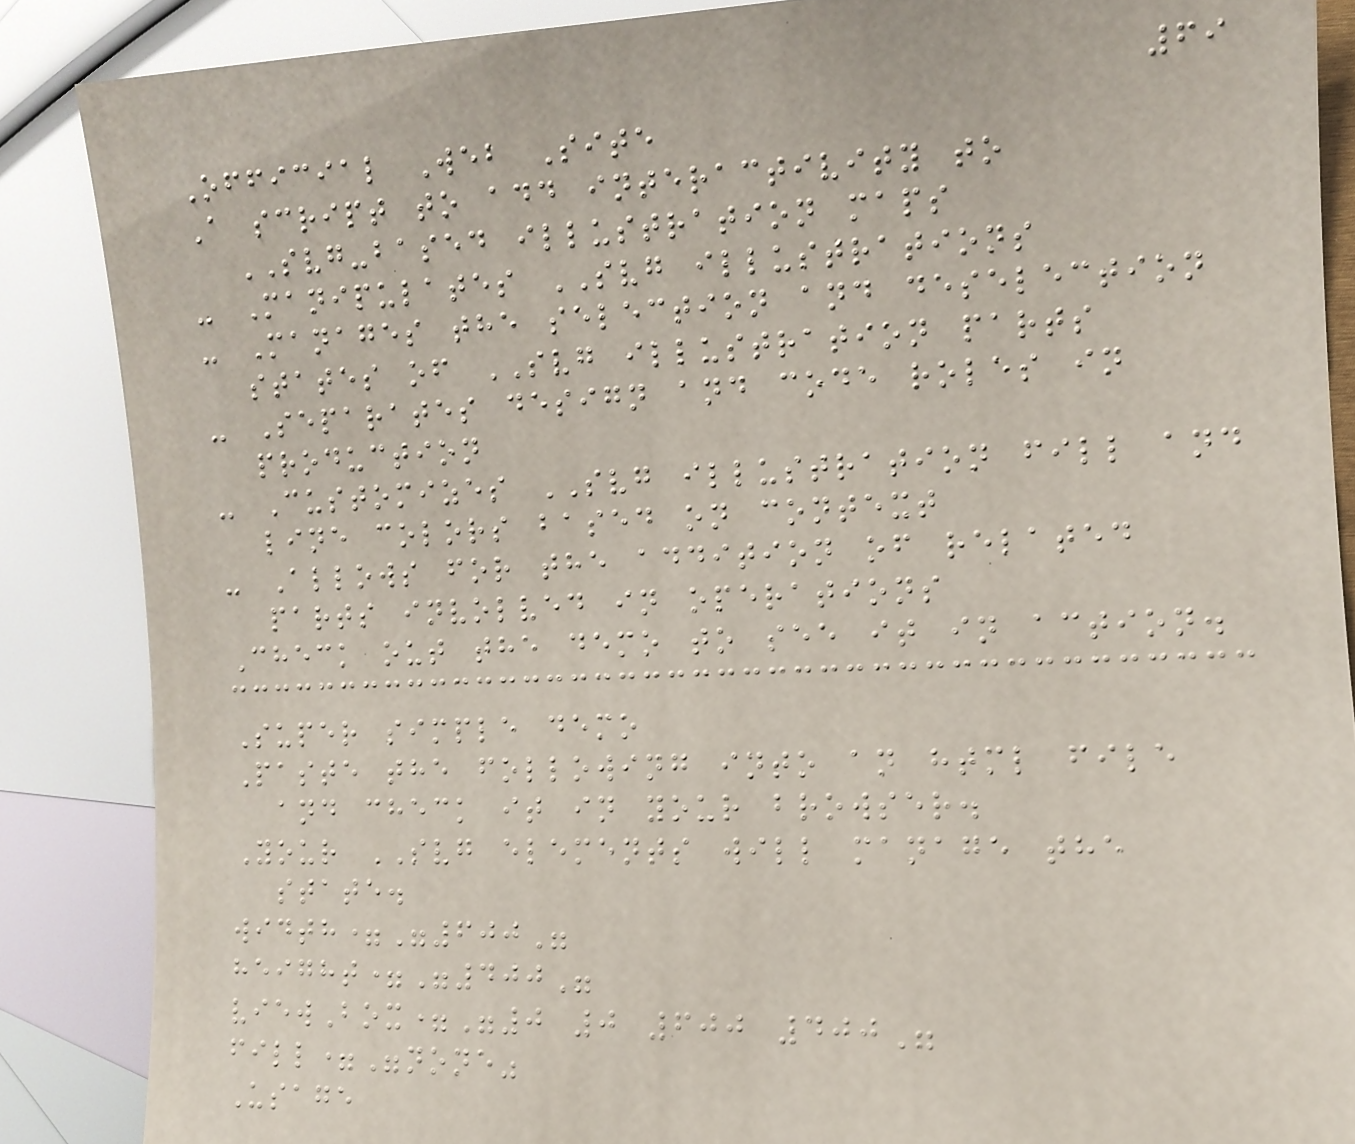69
Official Web Site
A script to add interactivity to
SVG-based illustration maps
- Manipulates SVG illustrations
- Manages the selection and deselection
states of SVG illustration parts
- Separates design and code roles in
production
- Customizes SVG illustration fill and
line colors based on context
- Allows for the addition of related
parts involved in operations
Check out the demo to see it in action.
Super simple demo
Paste the following into an html file
and check it in your browser.
Your SVG elements will manage the
state.
width="600"
height="400"
viewBox="0 0 600 400"
fill="none"
Usage
